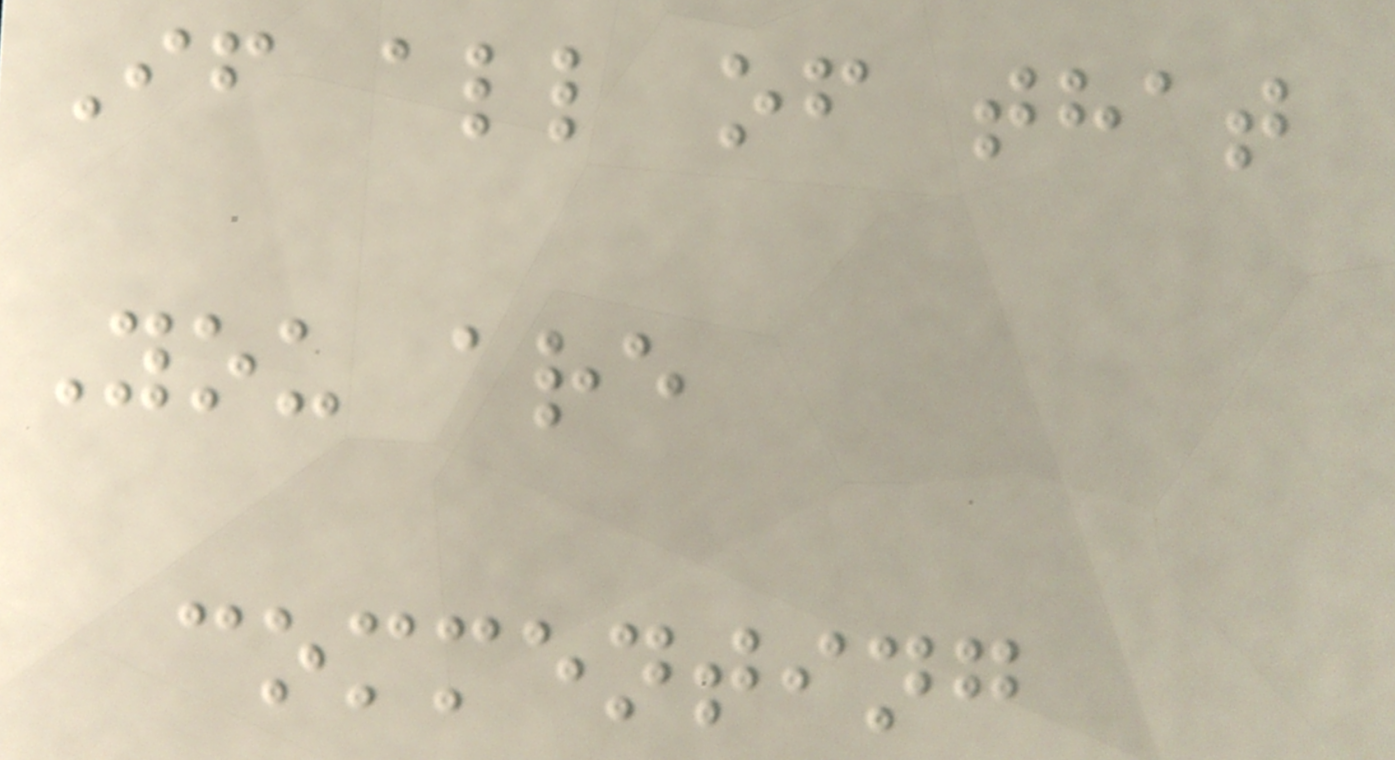If all of that
You are
commenting
